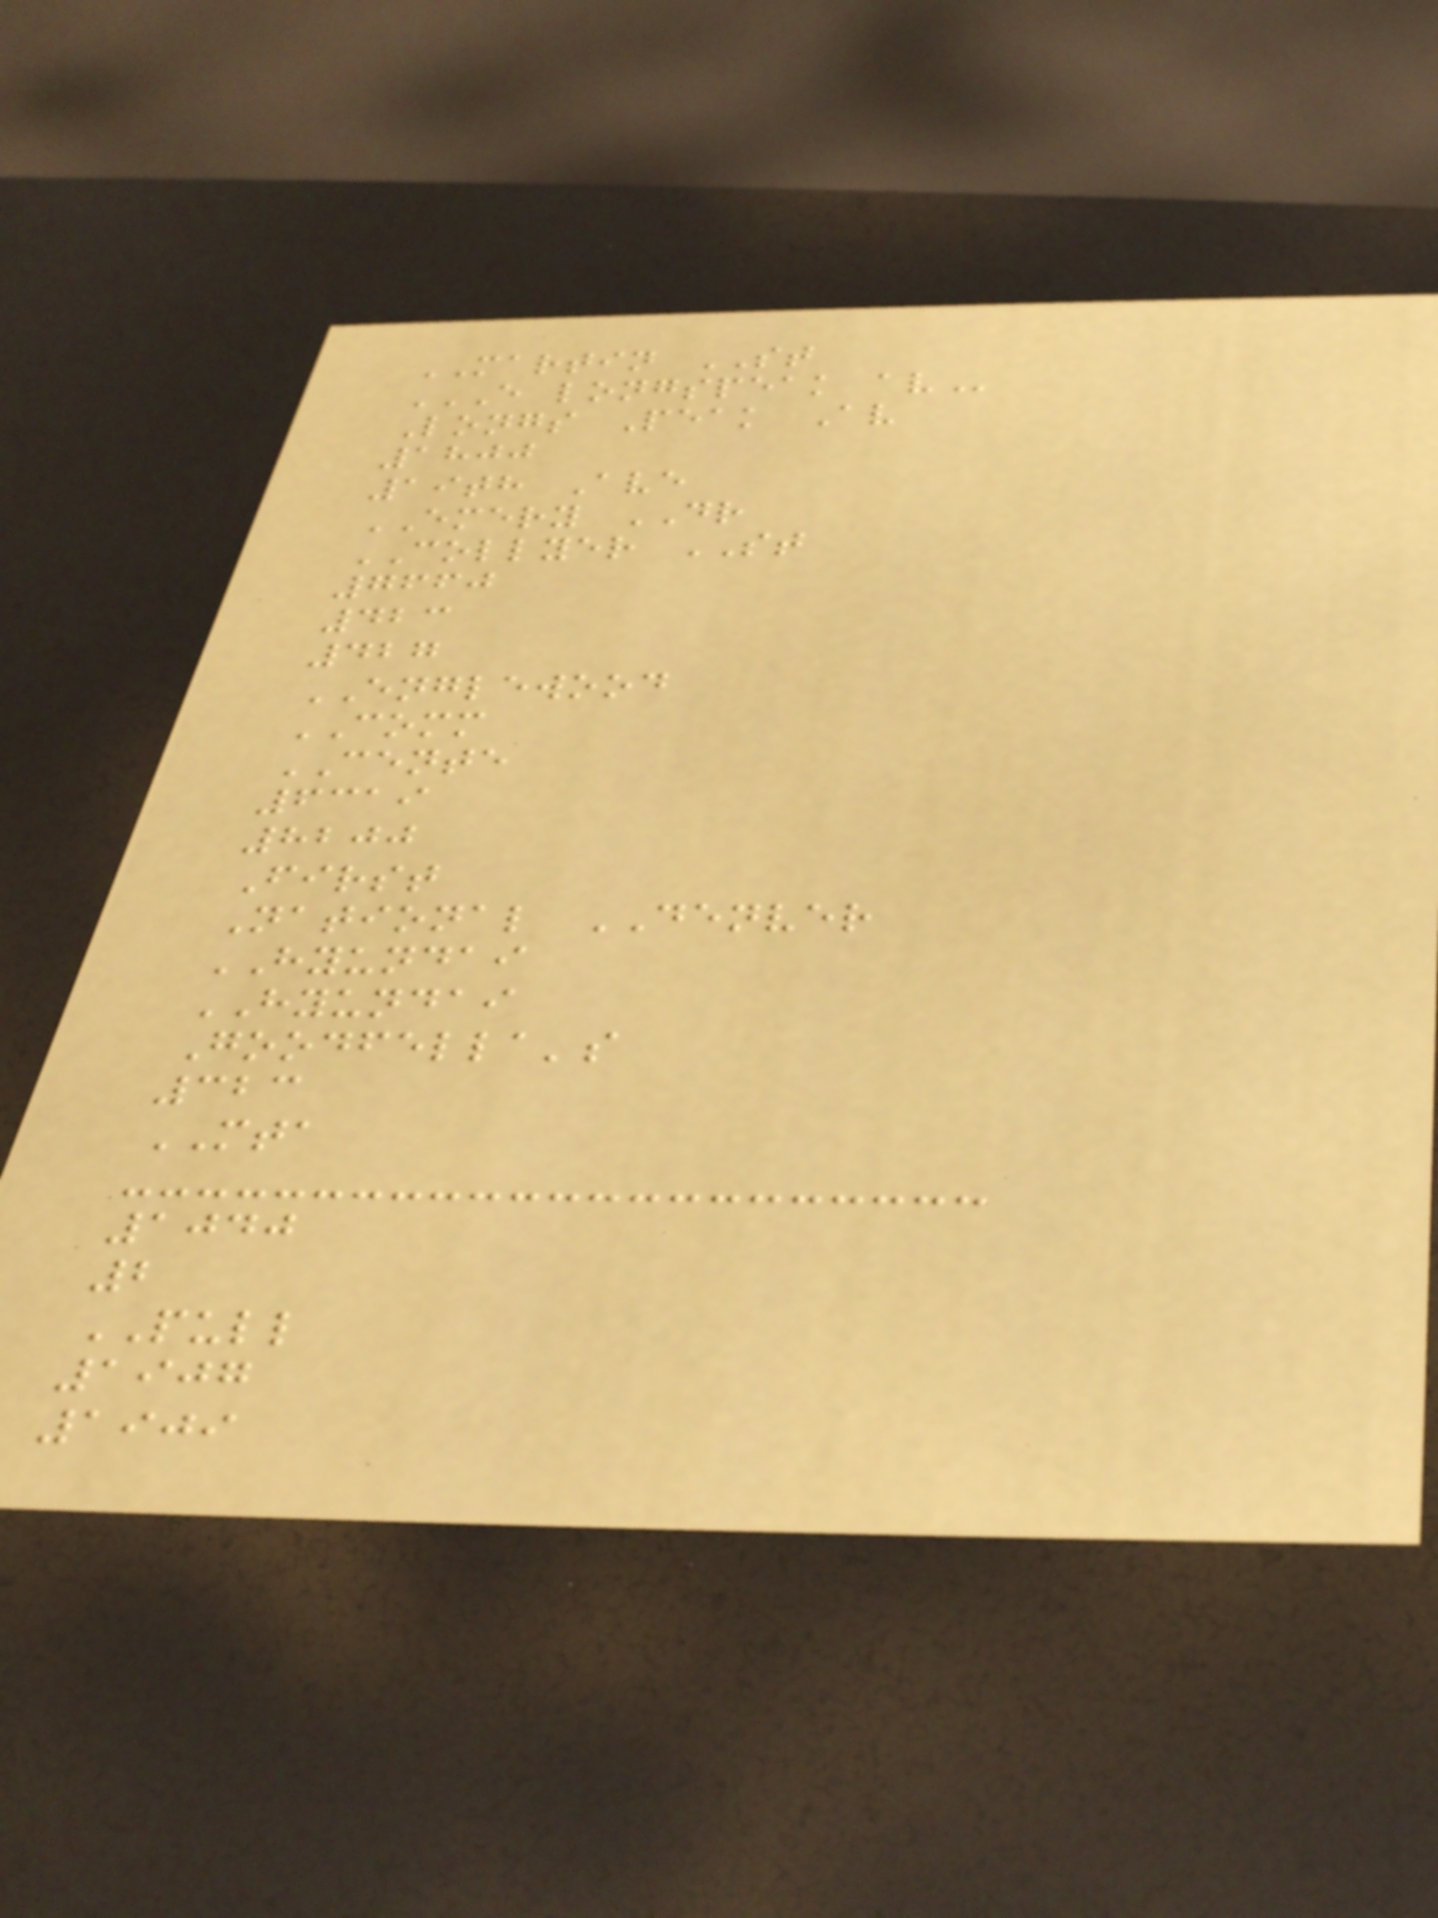MARTIN ST
E LONGSPEAK AV
Longs Peak Av
1800
19th Ave
EMERY DR
COLLYER ST
7660
423
427
ENGLEWOOD
COMM
CENTE
6319
8200
First
National DENVER
HYUNDAI
HYUNDAI
Goodfella's
323
MTA
1040
2
PULL
1907
1909
